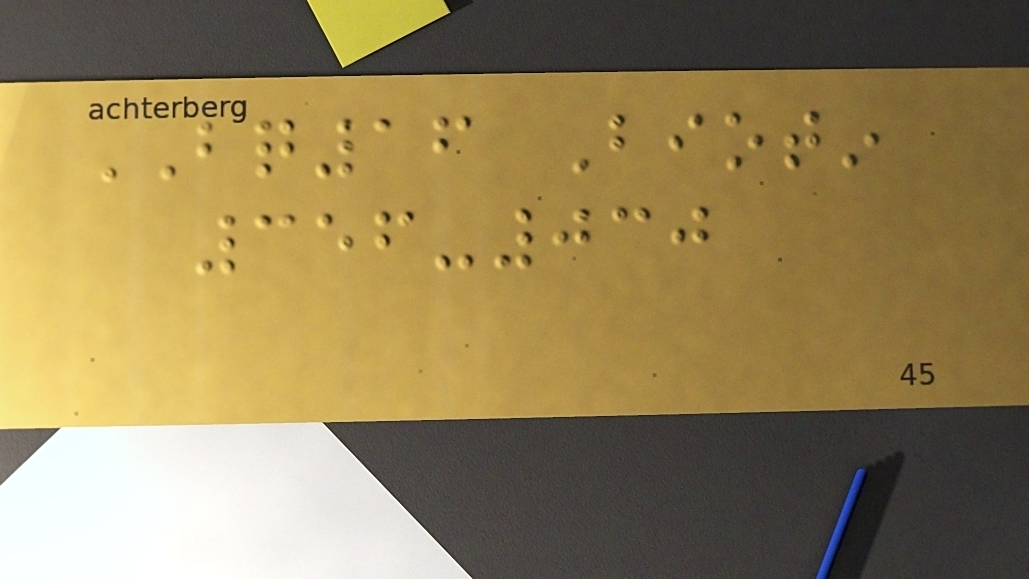BQ16 Biotin
356-030
